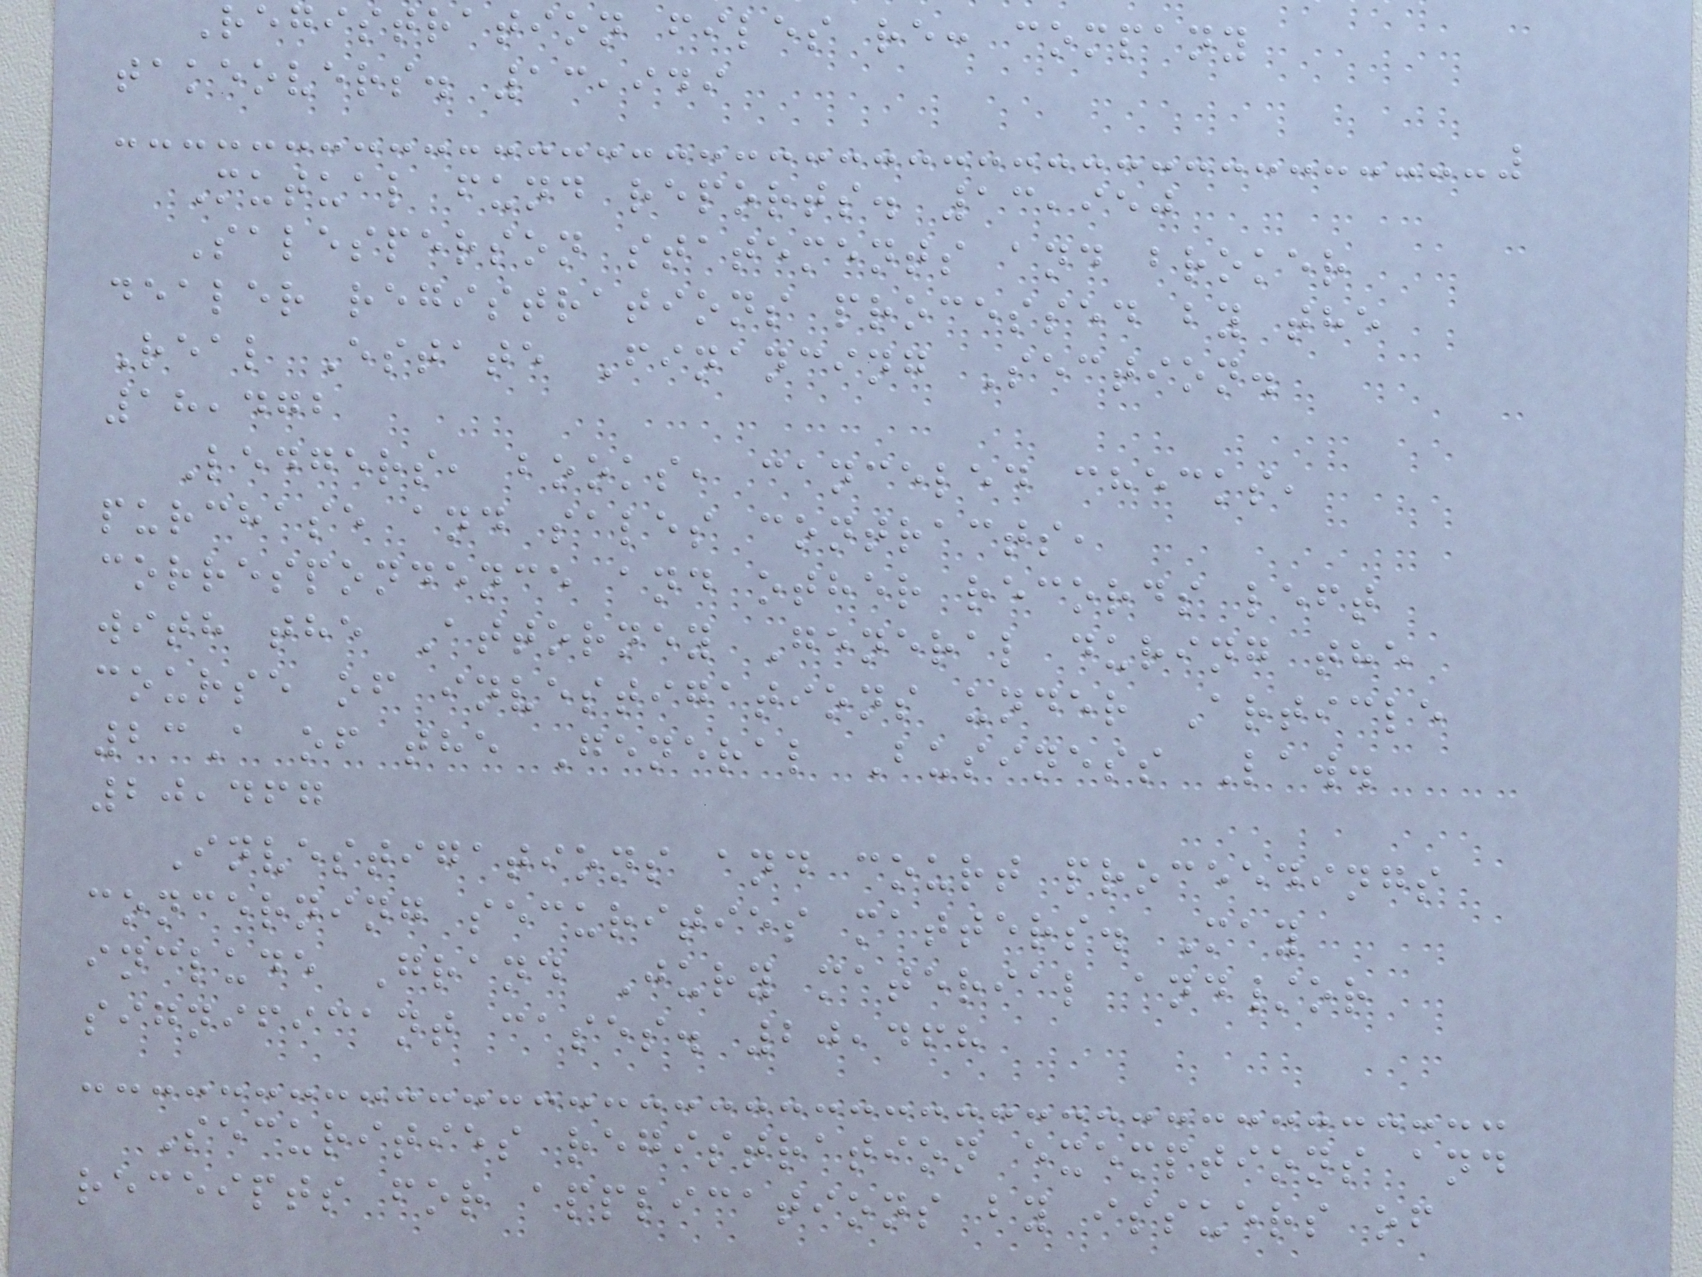Registration files re: company
takeovers. 13,949
Mutual fund reports. 13,950
Salesperson statements and broker
dealer registrations processed by the
Real Estate Financing Section.
18,472
Ledgers, books, canceled checks,
purchase and sales contracts,
correspondence and other records left
with the Attorney General during the
course of investigations under Article
23A of the General Business Law.
20,467
Investigations and court proceedings
concerning securities matters. May
include Grand Jury material and/or
significant cases. 20,468
Securities registration exemptions and
receipts for applications by issuers of
